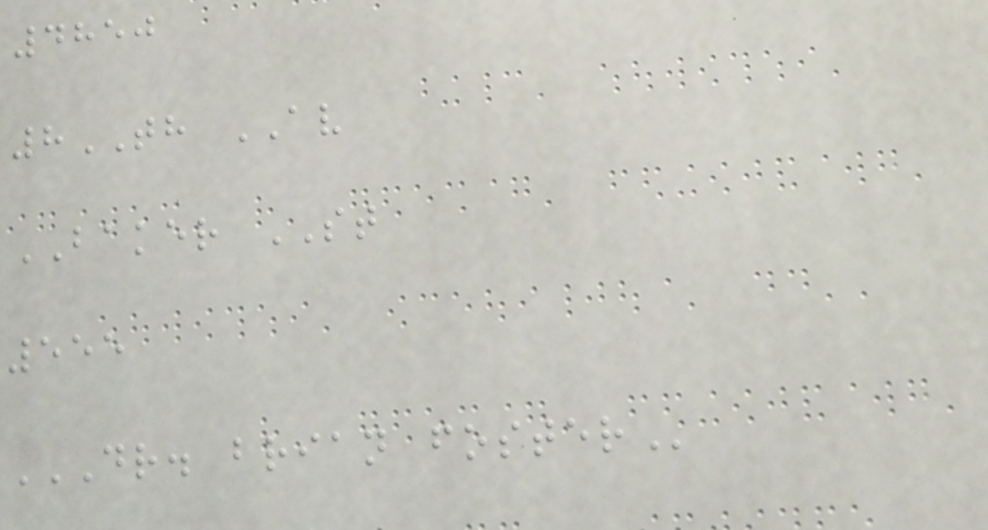4850
8TH AV
BAKER ST
555
DR. BRIAN FOSTER
